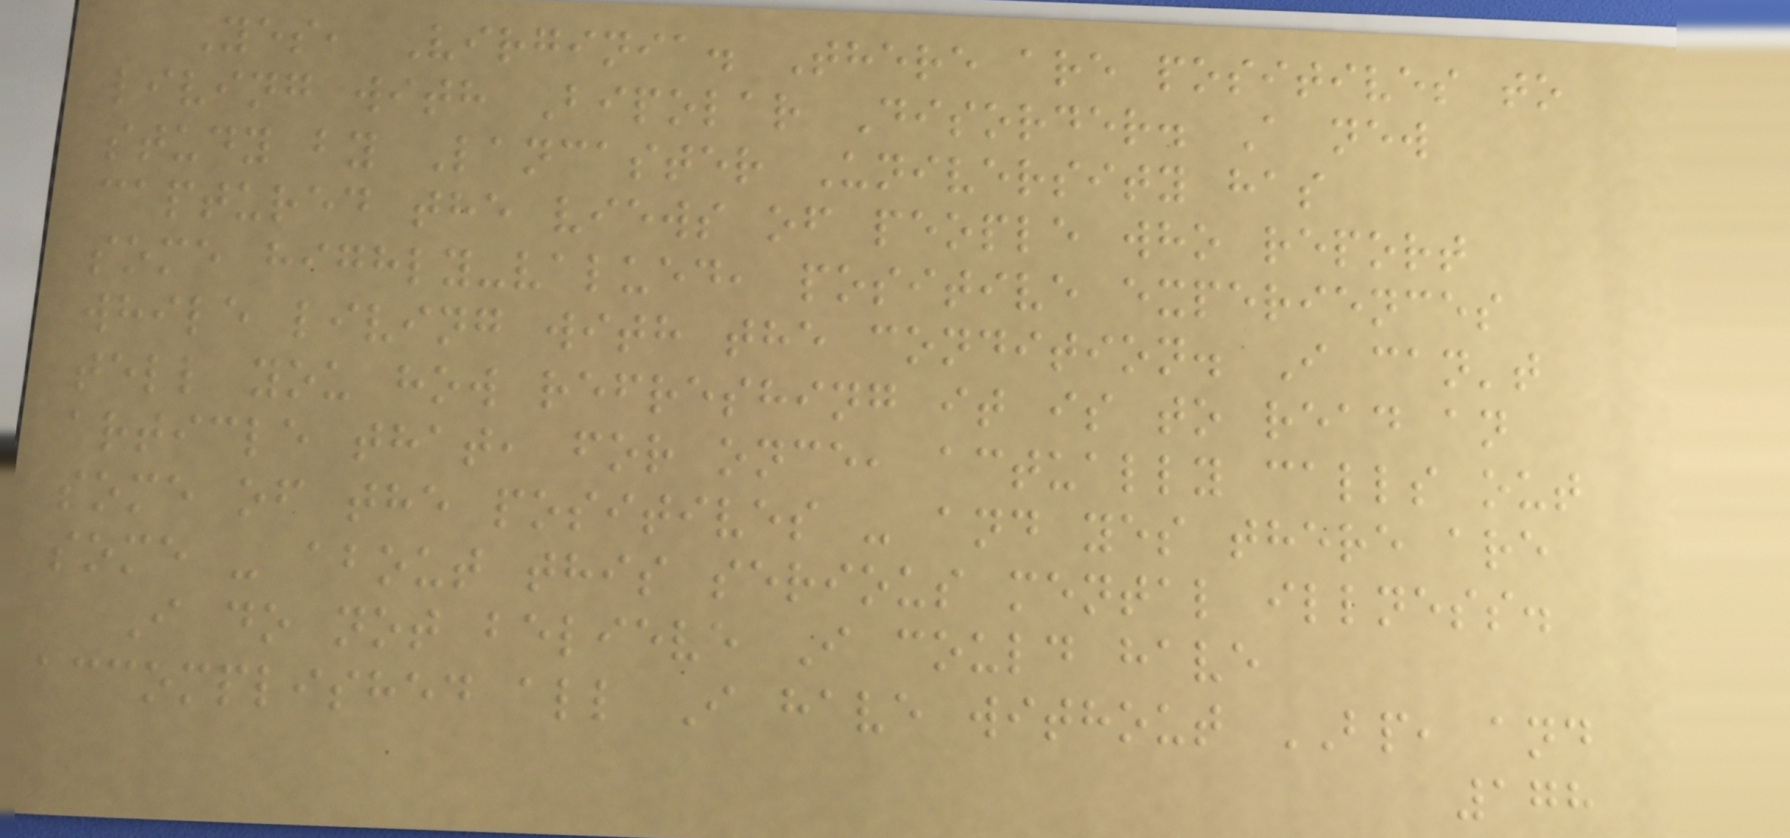Yes, Virginia. There are positives to
living with Bipolar Disorder. A new
study by Lancaster University has
captured the views of people who report
some highly-valued, positive experiences
while living with the condition. I can't
tell you how refreshing it is to read an
article that, for once, actually calls out
some of the positives - and yes there are
some - about this serious mental illness.
I do not believe I could have
accomplished all I have without BP, and
178
